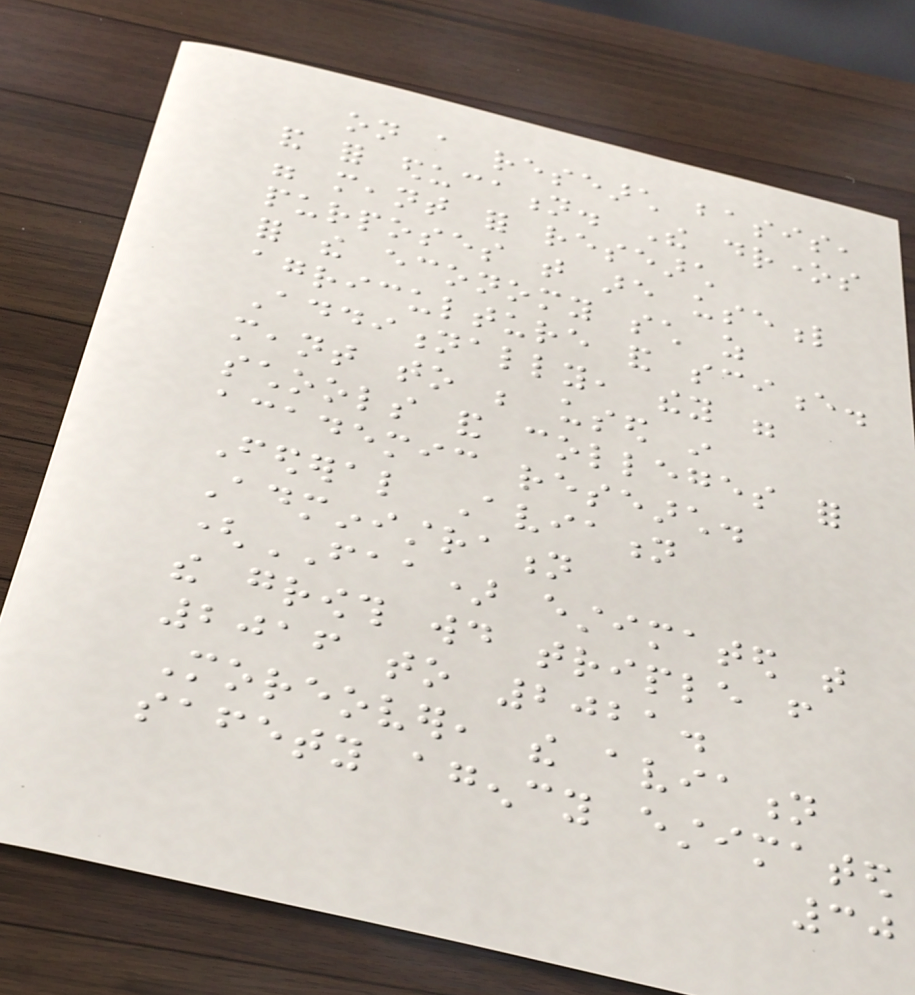on a research basis,
and for education. The drones
were meant for research
purposes that are useful
for the economy such as
agriculture and science.
Additionally, they were
meant to be used in
schools and colleges for
academic research.
Federal Aviation
Administration
(FAA) estimated that
the growth would triple from
2016 to 2021.
Moreover, the aviation
safety agency estimated
30
